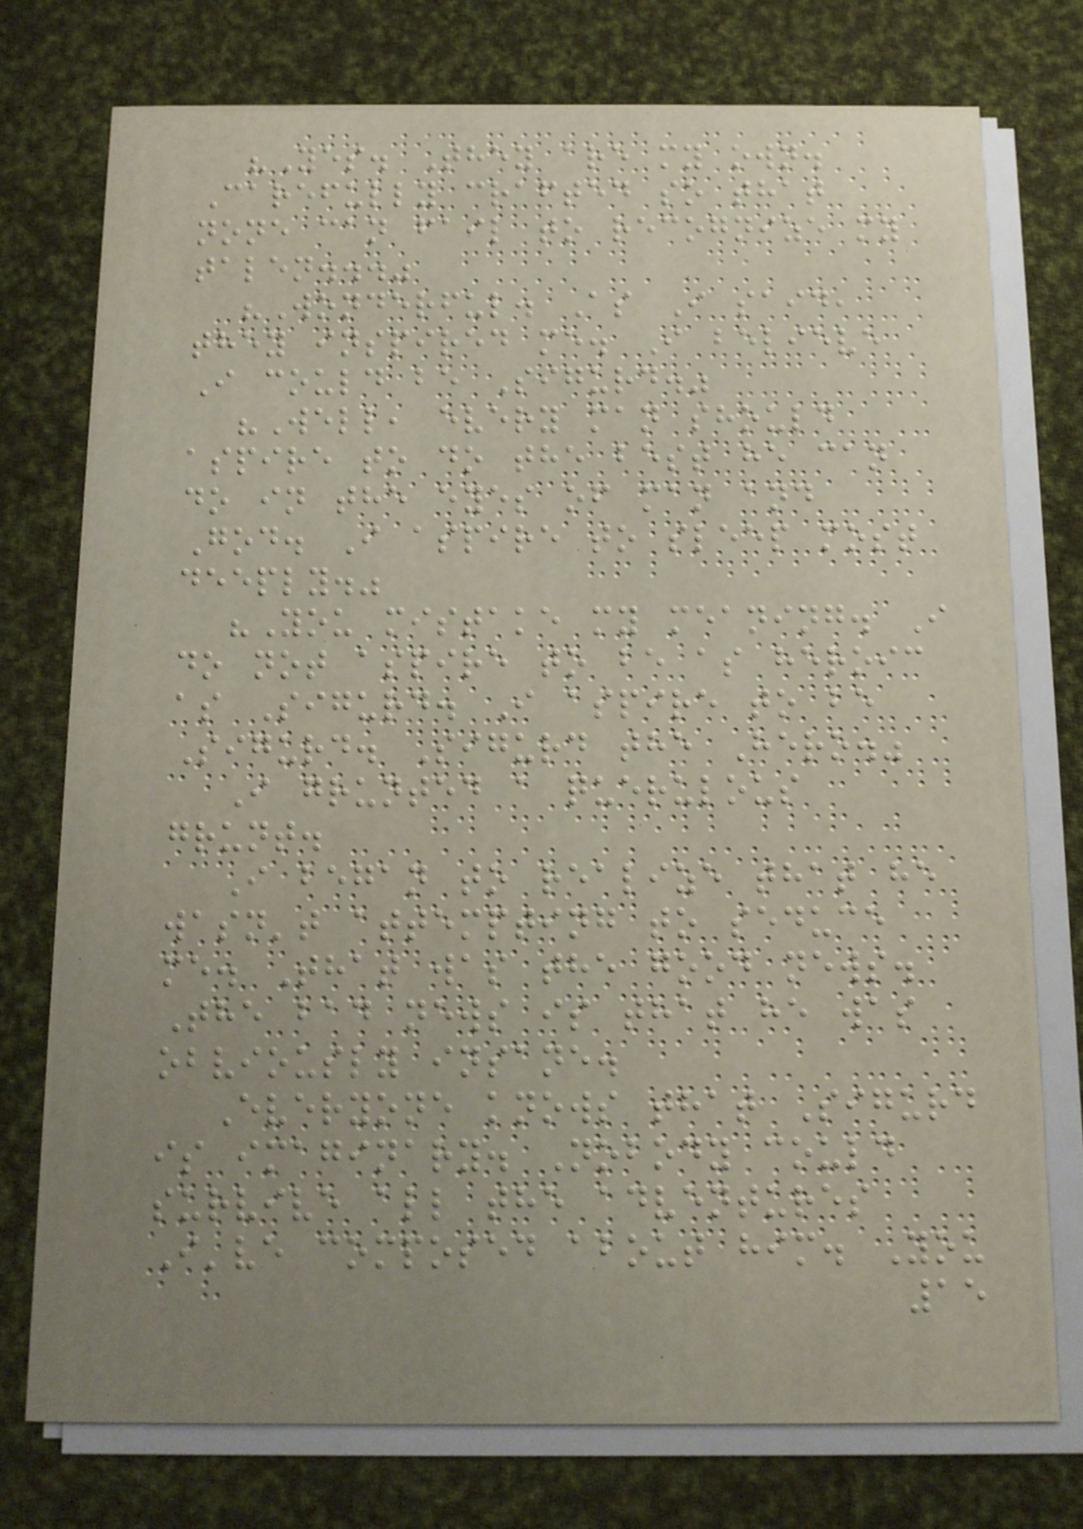"Yes. They are my own.
Carefully crafted so that
none can fail to recognize my
talen..."
"Wonderful. As I said,
they inspired me. I believe
I could be Sigurd."
"Well, every man should
aspire to do the best he can
do in the eyes of man and
God. I aspire to sleep most
deeply."
"You mistake my meaning. I
do not aspire to be as heroic
as Sigurd. I aspire to be
Sigurd. Sigurd the Hero."
I grunted a querulous
grunt.
I began to realize that he
wasn't attempting to seduce
me. That was the good news.
The bad news is that he was
obviously insane.
Everyone knows that Sigurd
is imaginary. Nobody could
survive all the adventures
I've composed about him. You
15
